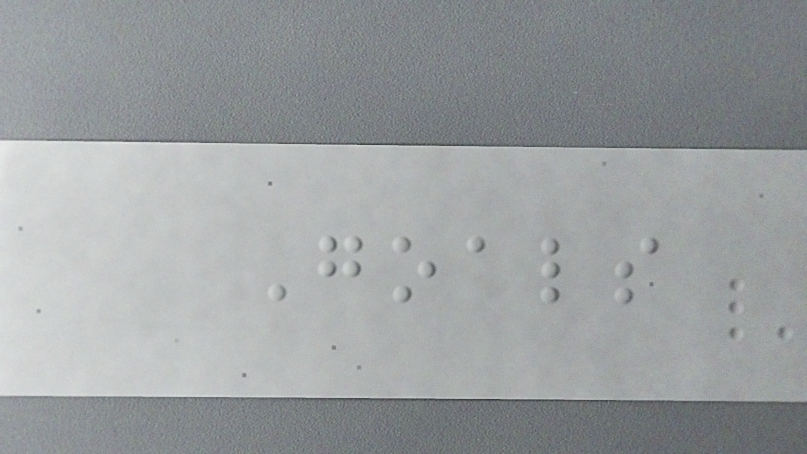Goals
